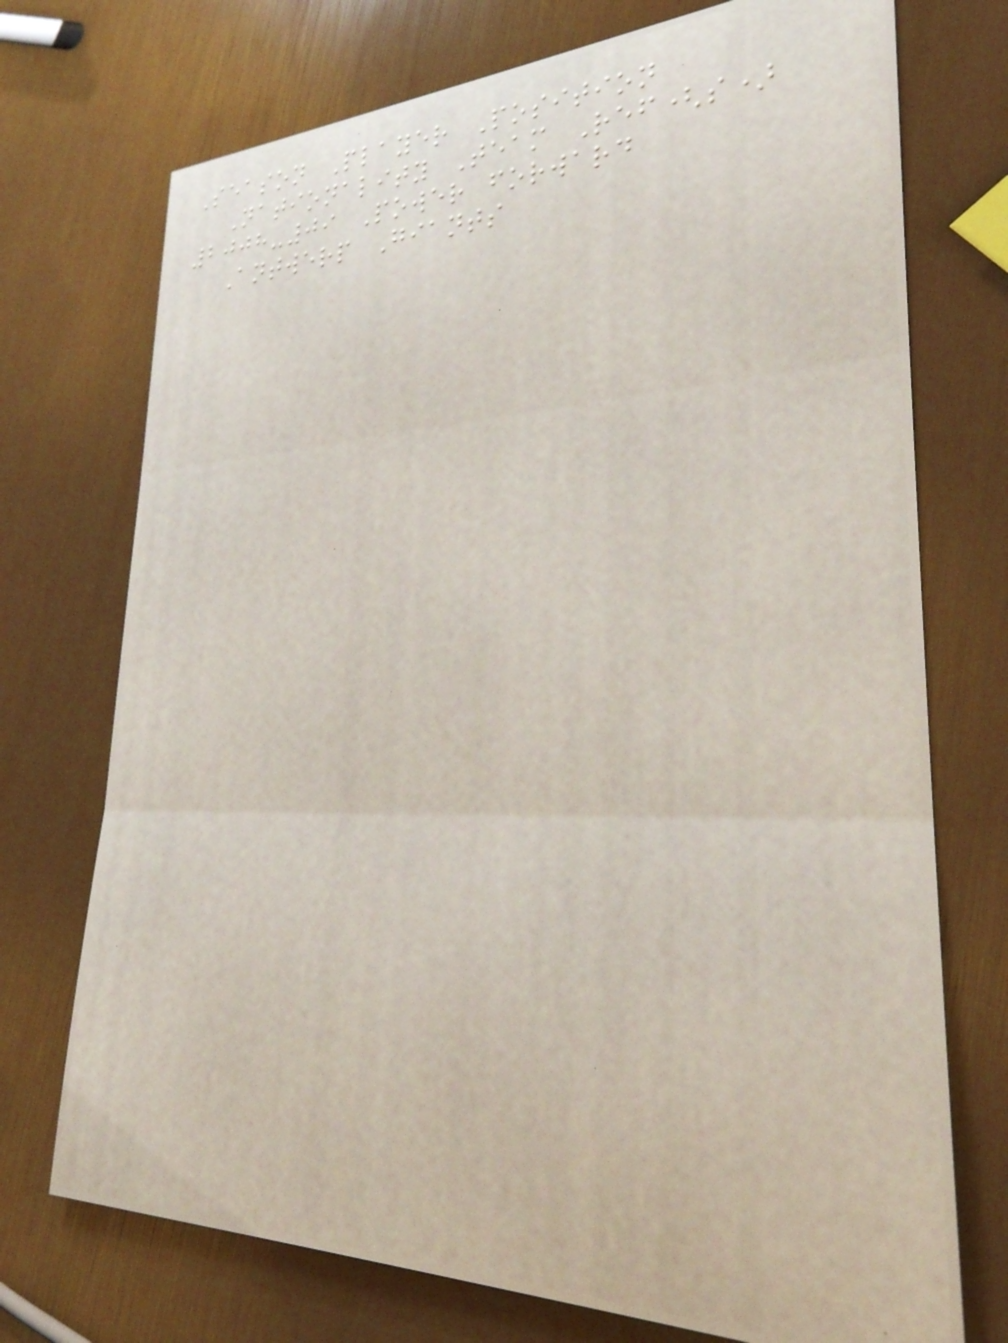Season Player Position
Nationality Team Ref(s)
2008-09 Power forward
Antwerp Giants
